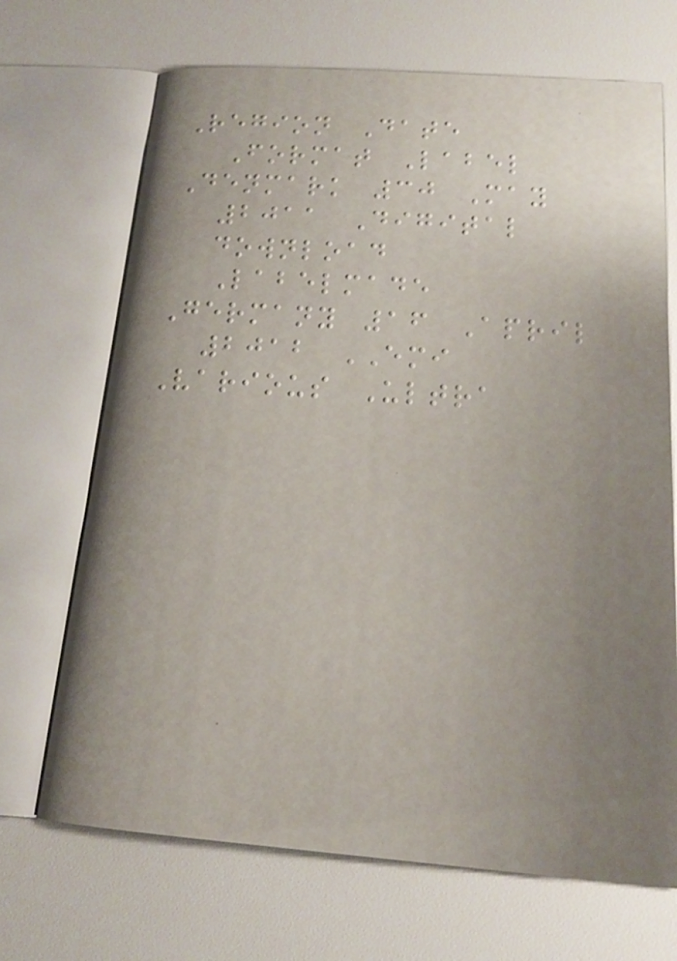Region Date
Format Label
Denmark 30 May
2011 Digital
download
Labelmade
Germany 16 April
2012 EMI
Various Ultra
